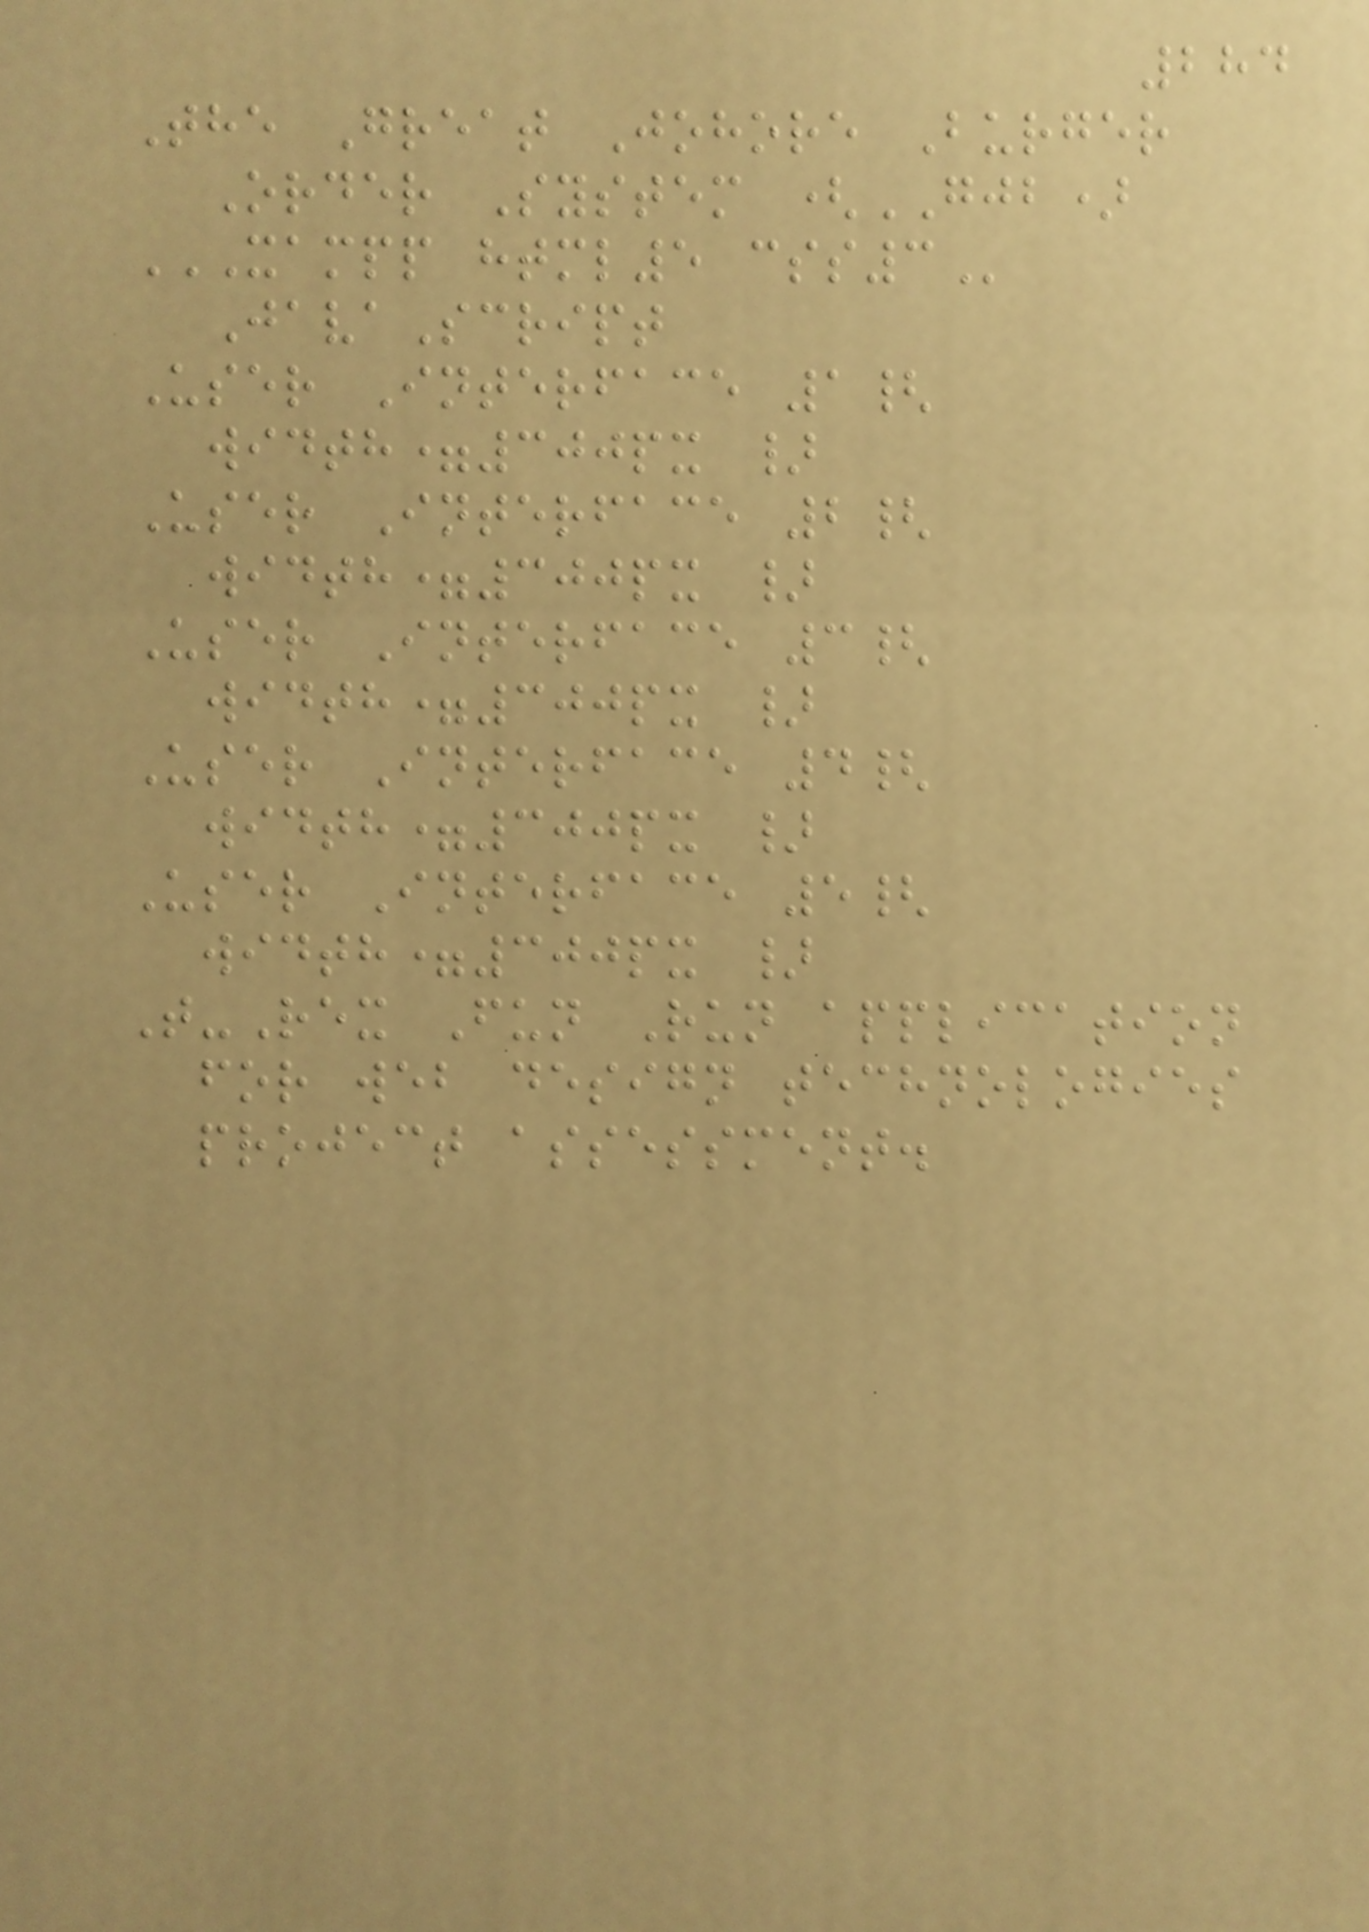284
The Great Johore Burger
Order System (GJB)
XAMPP HTML5 CSS3
JavaScript
User Interface 1{
width=300px }
User Interface 2{
width=300px }
User Interface 3{
width=300px }
User Interface 4{
width=300px }
User Interface 5{
width=300px }
T-Rex Fun Run application
for web design technologies
project assessment.
